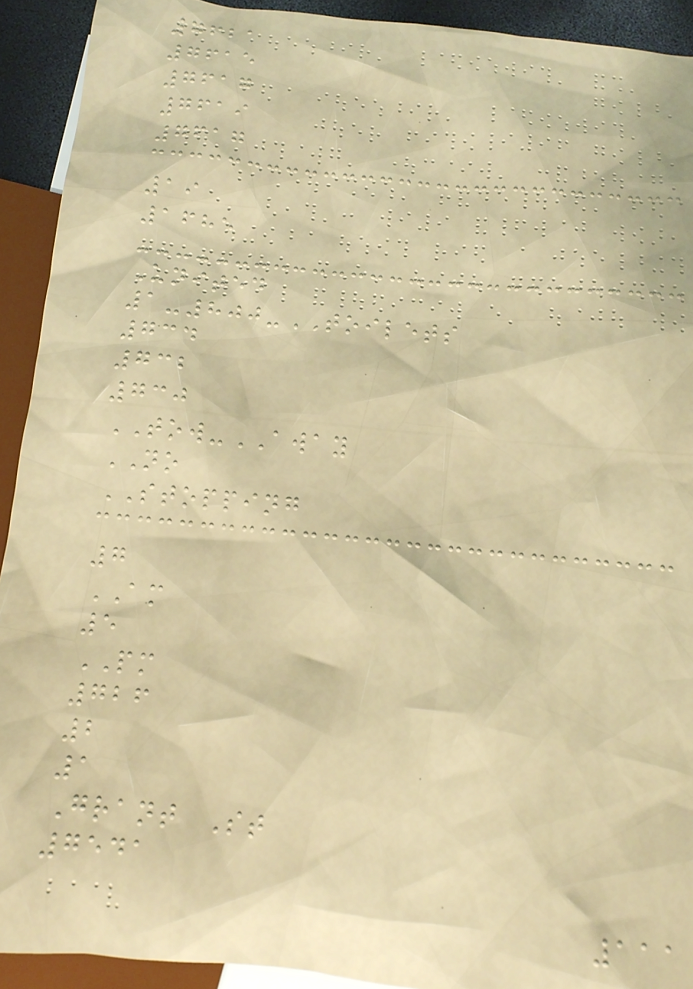7621
7615
7617
7619
7617
19
1685
United
1-800-TOILETS
734
732
730
TOW-AWAY
NO
STOPPING
7
AM
5
PM
726
2
1
Grant St
7541
111
